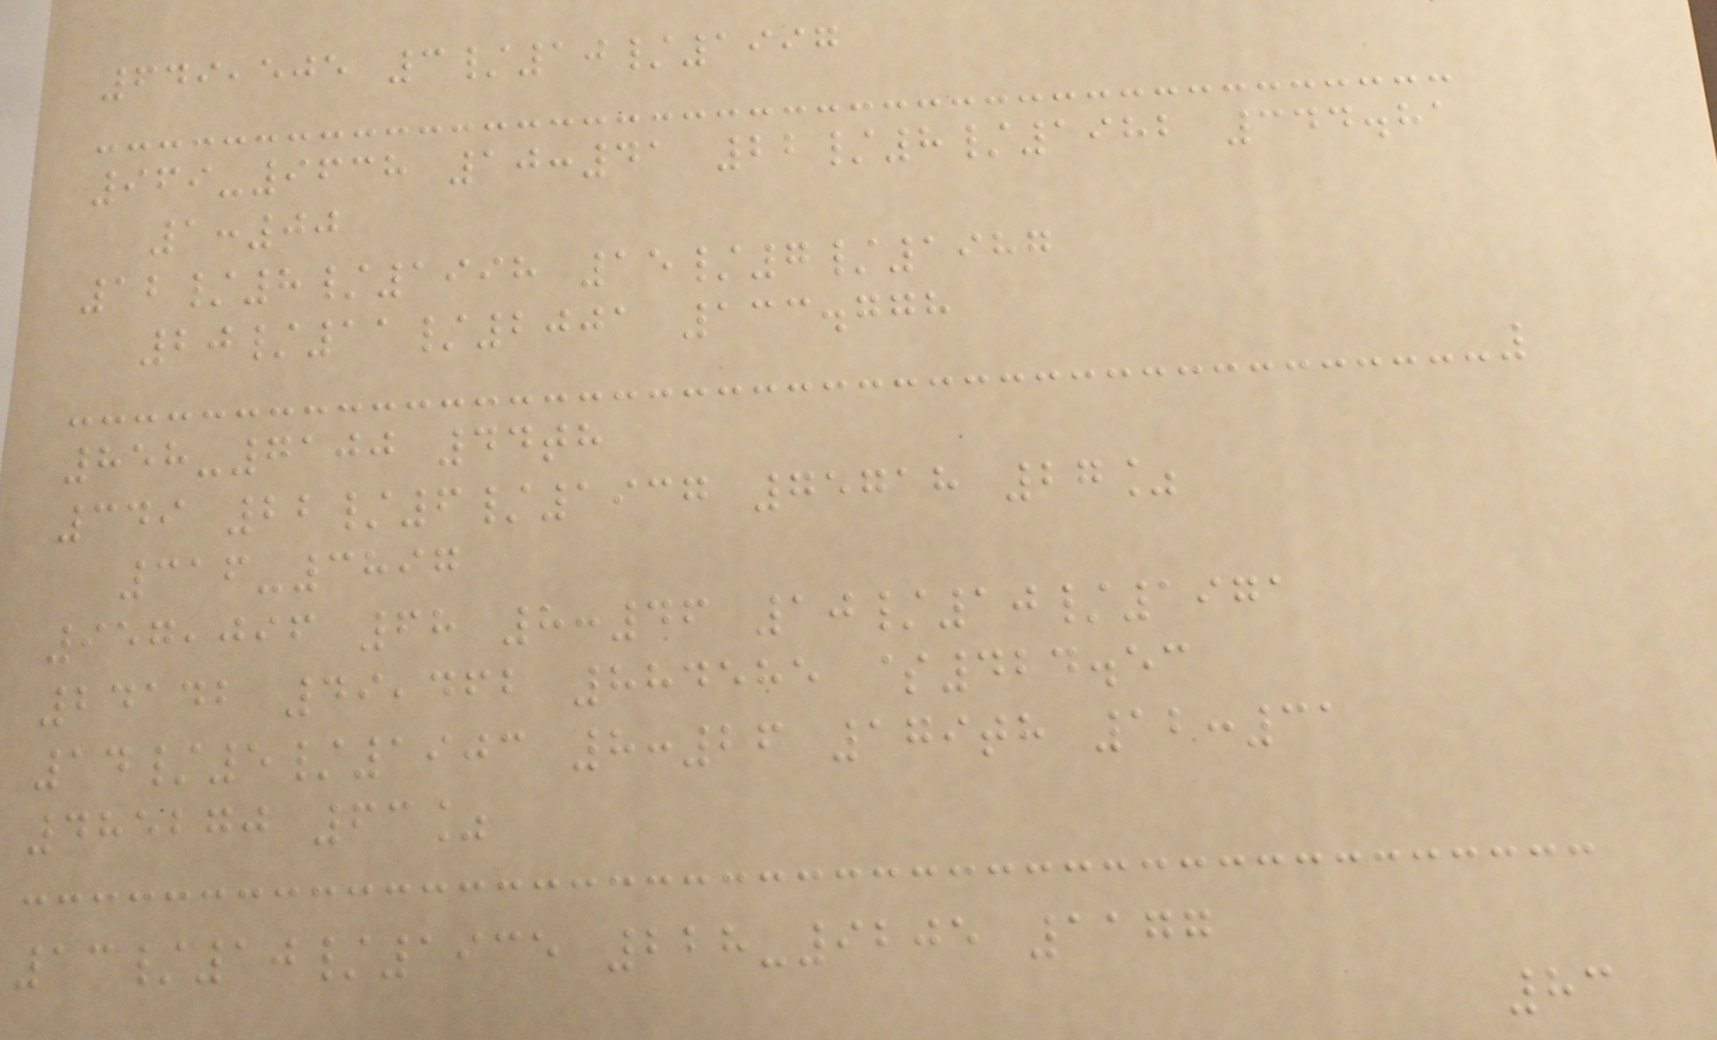649,505 3/10/1997
969-9638 10:41 22/8/1982 344.81
1:00
12/8/1998 15/7/1987
20/11/2001 133.778
858-7100 44th
349 22/6/1937 75718 27%
316-3897
957,096 68 8:46 10/10/1971
24142 49,462 884585 $424.53
14/5/1903 8:26 179th 12:31
485270 63%
13/10/1935 228-9205 1177
83
